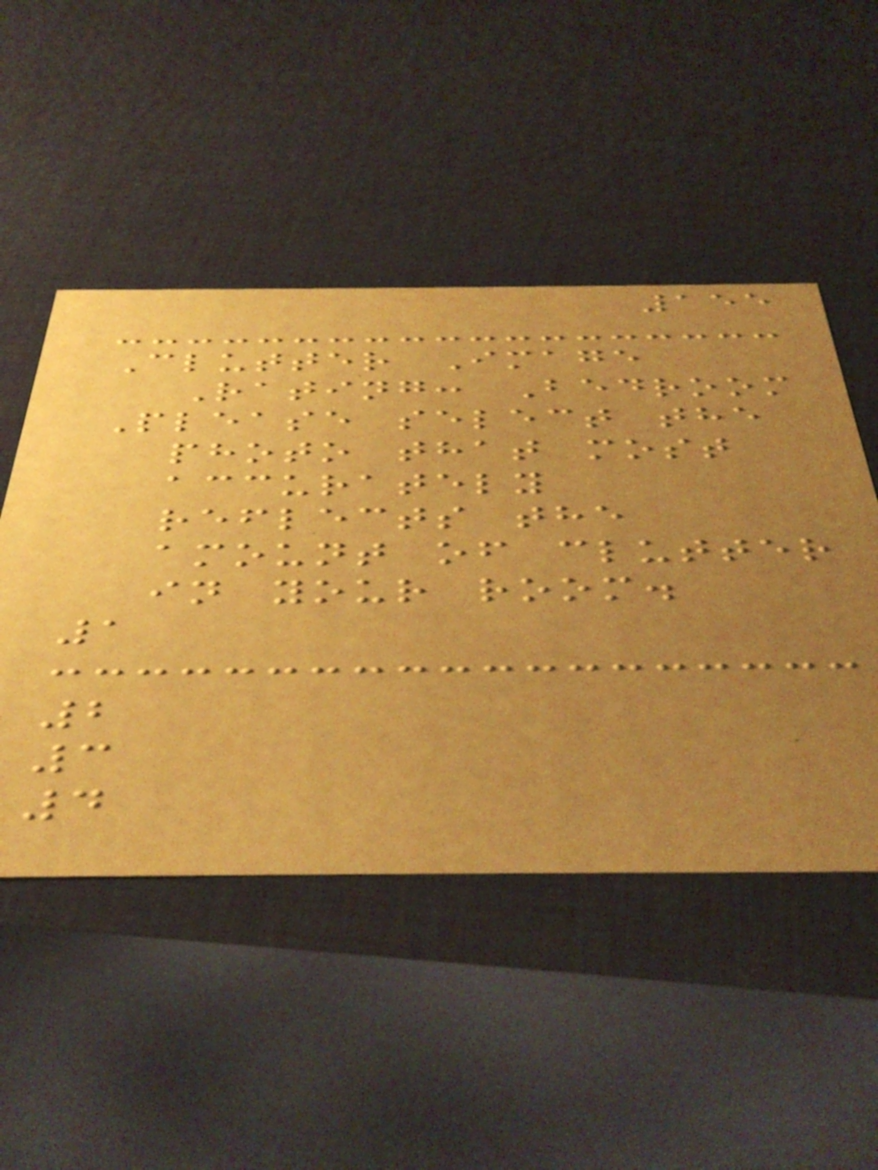155
Clutter Image
Rating: Bedroom
Please select the
photo that most
accurately
reflects the
amount of clutter
in your room.
1
2
3
4
